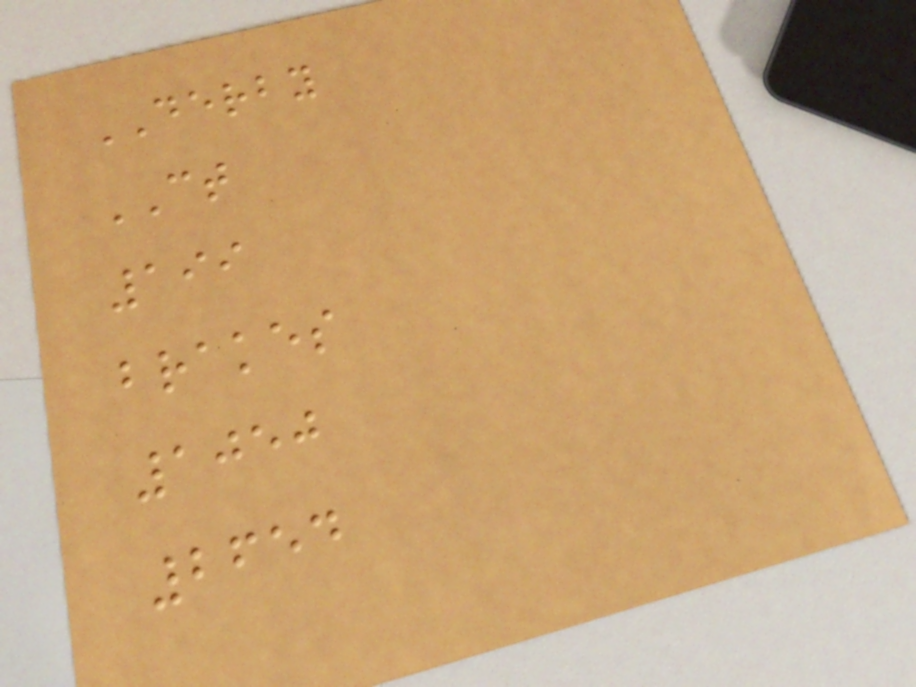DERBY
CT
199
brakes
1050
2654
